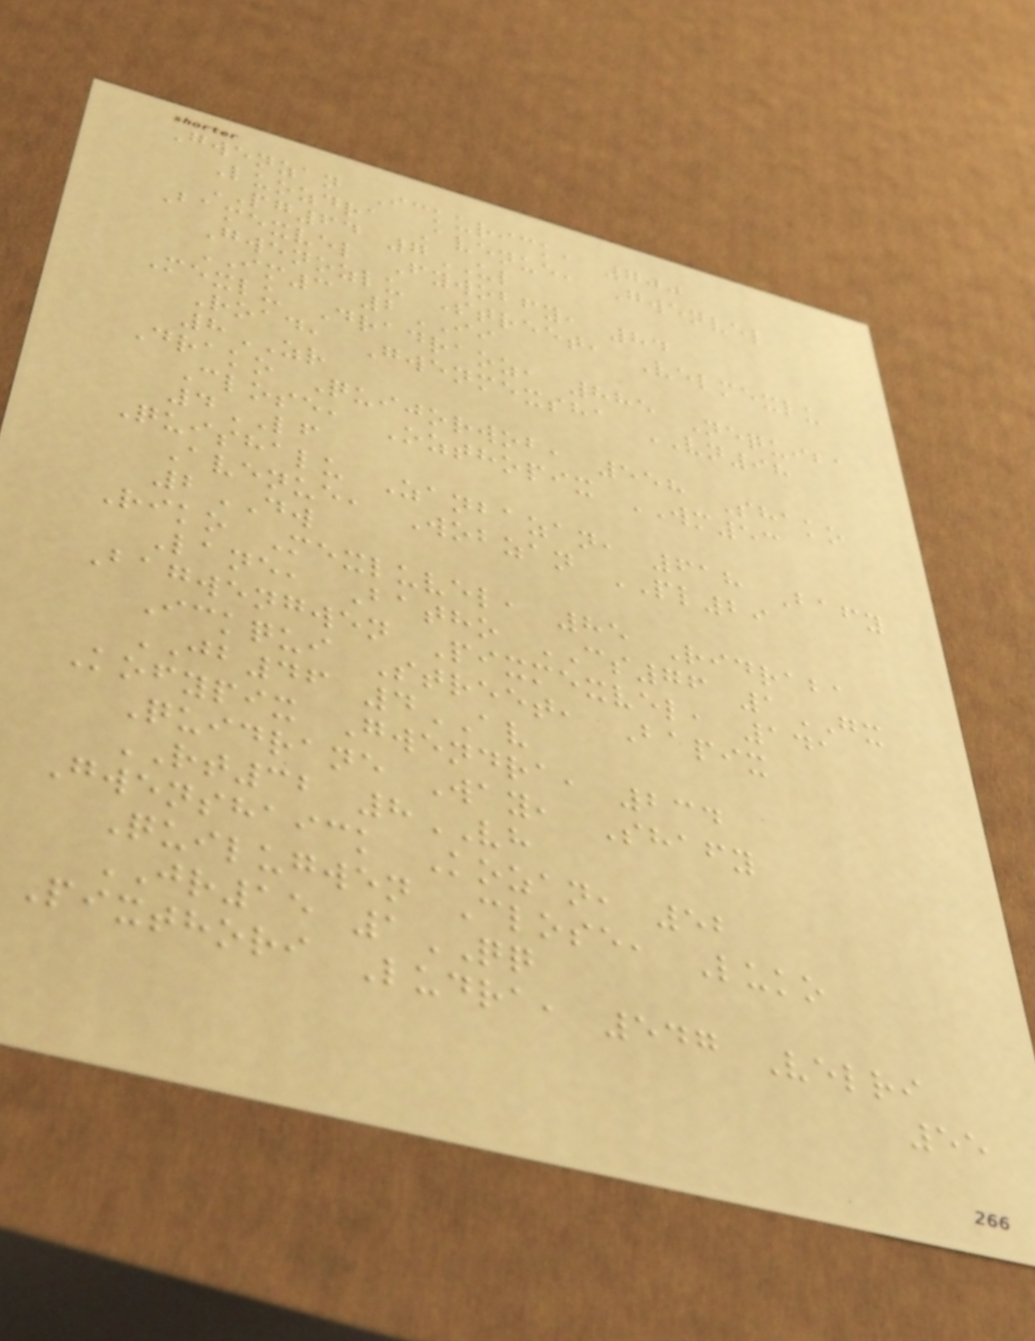Gwenzan Ickurick, 700
Luozdra Avenue, Gwenvel
PG64 7UL
Bamexvel Fywobfy, 84
Gwenozlu Street, Velmexlu
IM3 2II
Mexlu Dradraoz, 885 Nequiba
Road, Gwenmexsha VN98
8ZR
Drako Quijorwob, 558 Shako
Close, Ozthopix WM53
4LF
Quishalu Zanbazan, 618 Bafy
Avenue, Wobzan PL29
2DW
Riko Mexluvel, 85 Ridraba
Lane, Batho CS76 1GX
Bagwengwen Pixmexvel, 141
Ickqui Street, Bapix
JB46 4AV
Kofypix Gwendra, 234
Quidrane Way, Shafy
RT32 8VH
Gwenshaick Kozan, 52
Quilugwen Close, Luko
JR15 1QQ
Pixthori Ludra, 547 Velri
55
